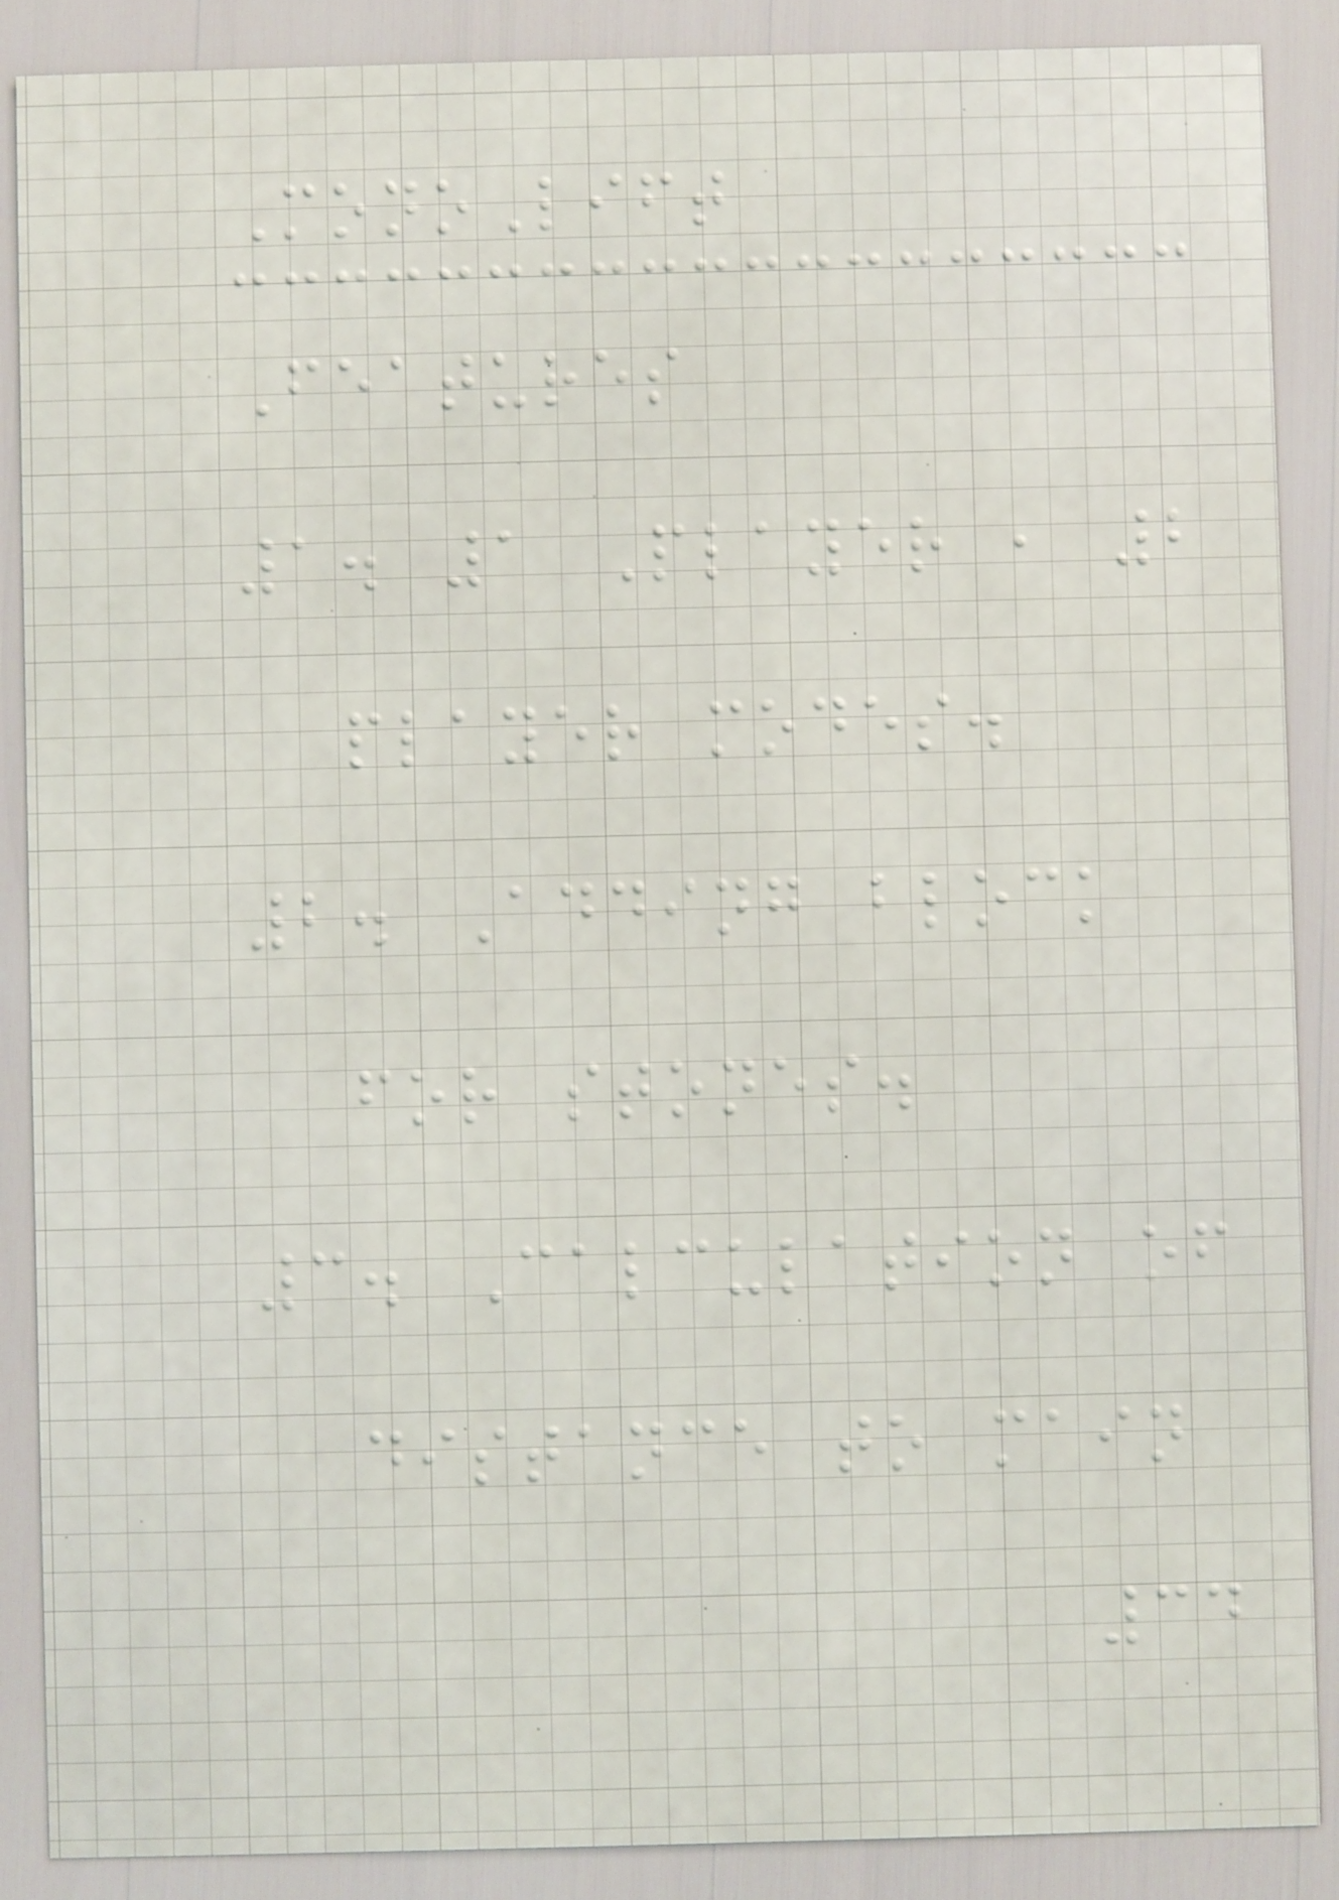MonoLift
Features
1. 1 Player , 2
player modes.
2. Adding block
for stones.
3. Calculation of
distance to main
34
